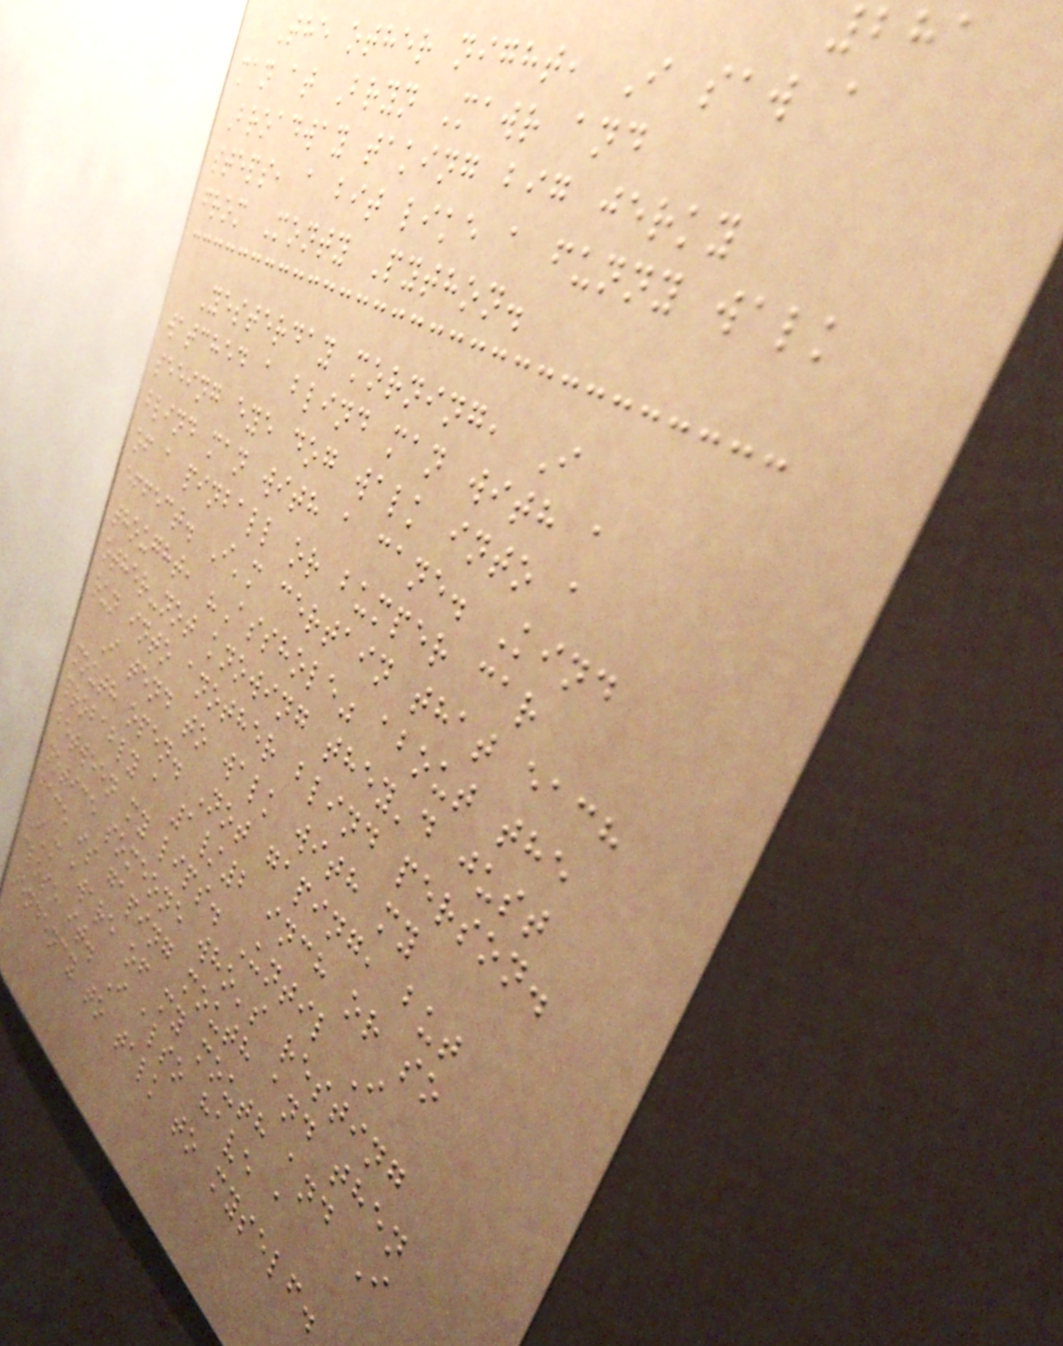281
The other night, I saw a
man at Bryn Mawr and
Broadway taking big jerky
steps, a bit like a funny walk
from Monty Python.
Yesterday morning, I
watched a blind man with a
seeing eye dog walk into a
blind man with a cane. Kind
of a pinball or bumper car
effect. I'm certain that each
thought, "Asshole" about the
other-not knowing they'd just
run into another blind person.
I tend to walk with my
mouth open. Not gaping, but
probably a 1/2 inch or so
between my lips. Until I
notice someone who's resting
face is gaping mouth and then
I'm aware of my mouth and I
close it. I also have a
tendency to talk to myself.
